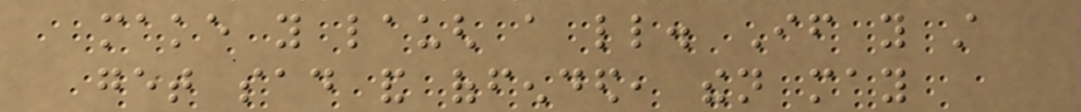make you laugh a little. If you still
get sad and offended, then may
